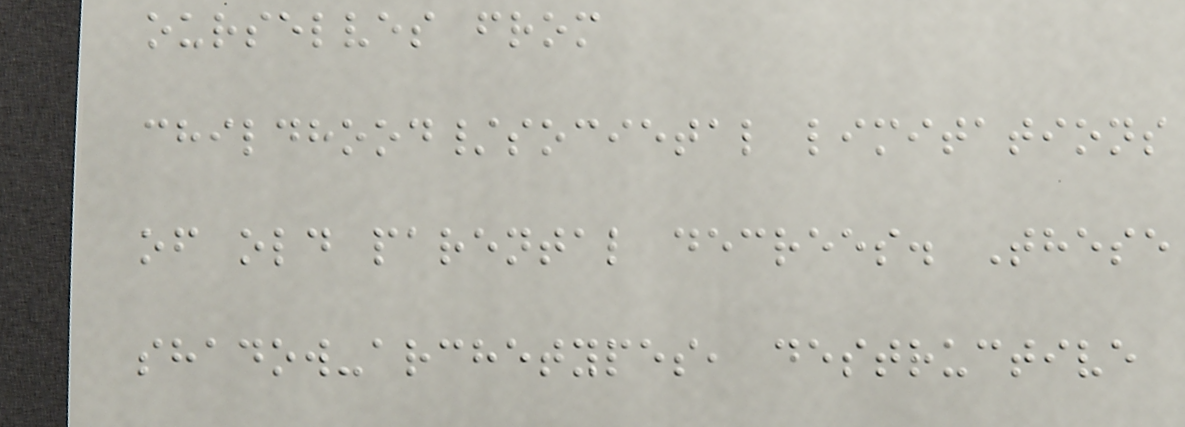ourselves from
childhood/societal limitations
of old parental decrees. These
shadow-archetypes, destructive
